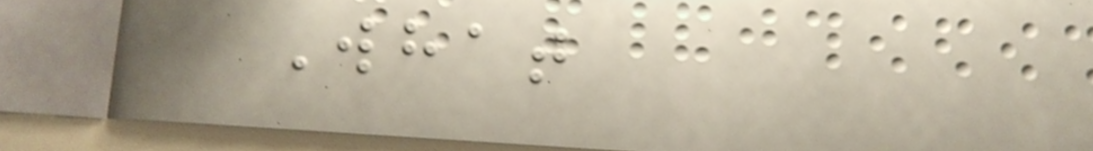What
